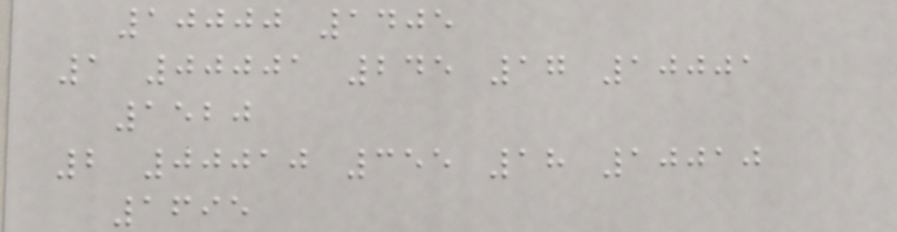10000 1405
1 00001 245 17 10001
1520
2 00010 355 18 10010
1695
